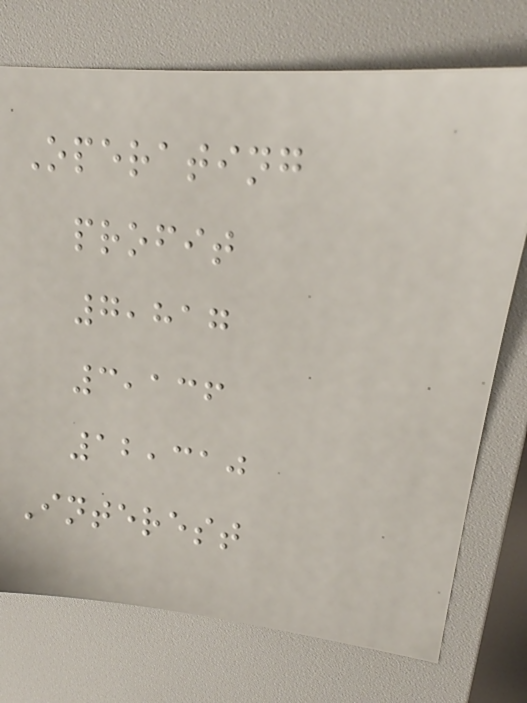Operating
profit
7,817
3,136
12,310
Interest
